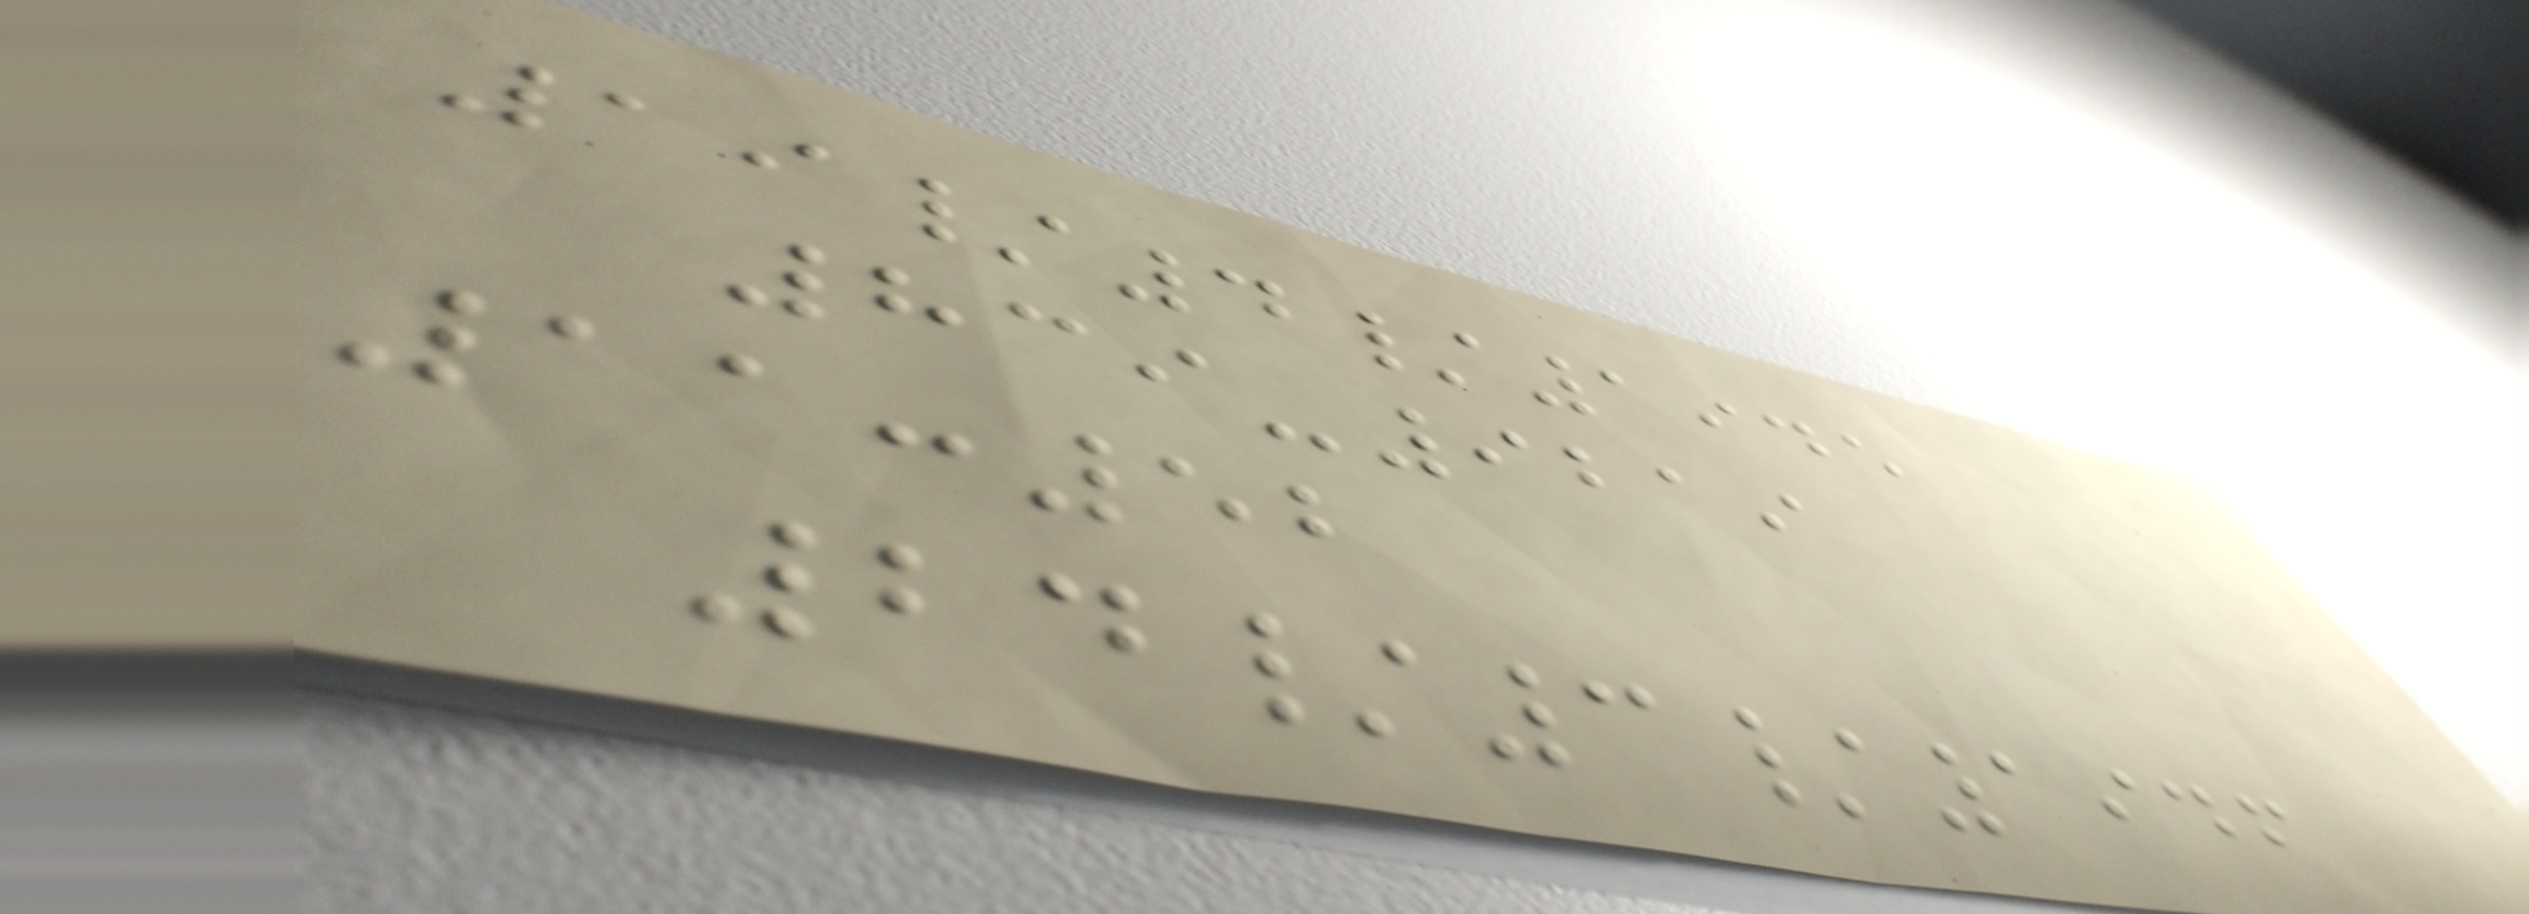19/4/1945
839-9219
11:52
24/3/1946
